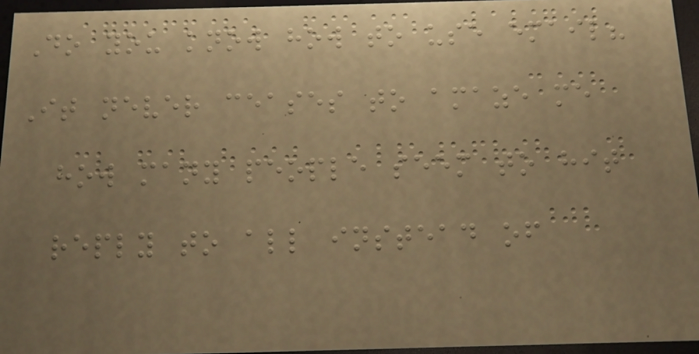Do you know how to use email?
It never ceases to amaze me
how many people seem to hit
reply to all instead of
